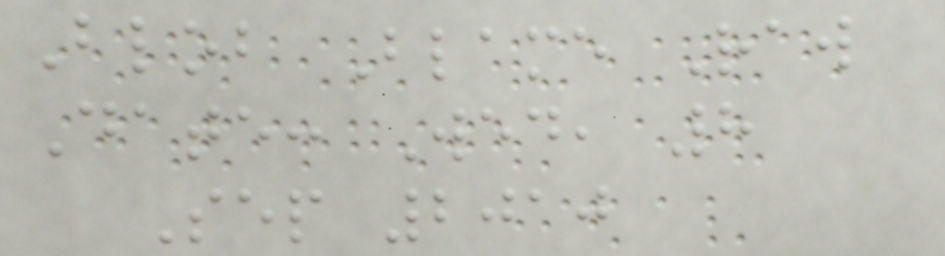Blob Blame Raw
Date: Wed, 8
Sep 2010
